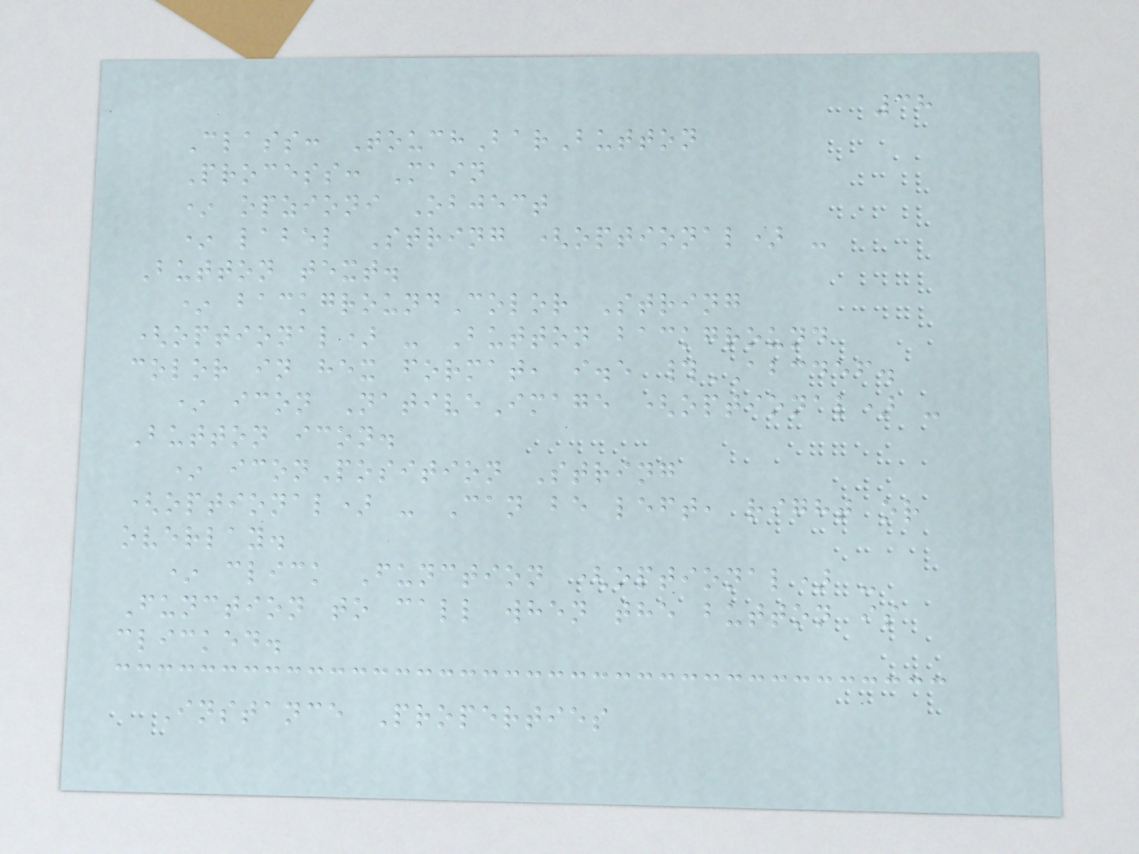38
Class: TouchBarButton
Process: Main
* opzioni Object
* label String (optional) -
Button text.
* backgroundColor String
(optional) - Button background
color in hex format, i.e #ABCDEF.
* icon NativeImage (optional) -
Button icon.
* iconPosition String
(optional) - Can be left, right or
overlay.
* click Function (optional) -
Function to call when the button is
clicked.
Instance Properties
